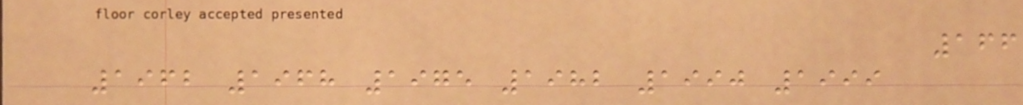166
1962 1968 1975 1982 1990 1999
